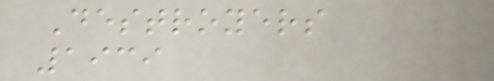Destroyers
1939
